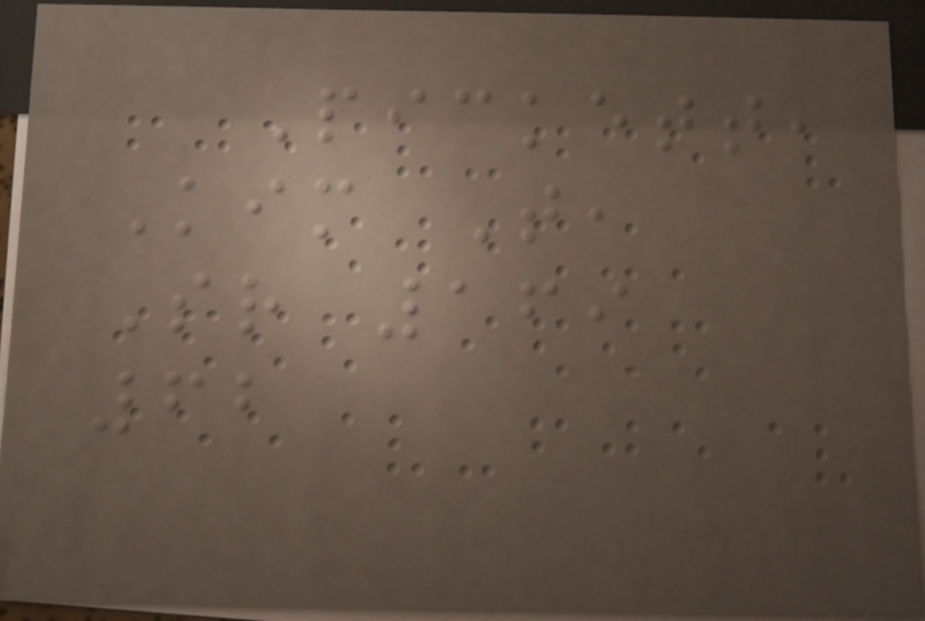Pickett,
Kim T,
Sr 169
62
